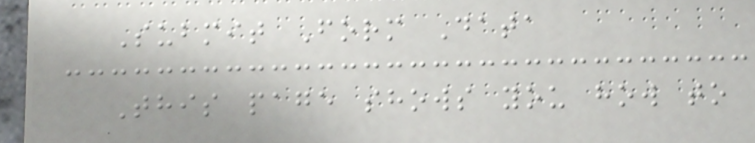Submit Form Data
This page shows you how to
